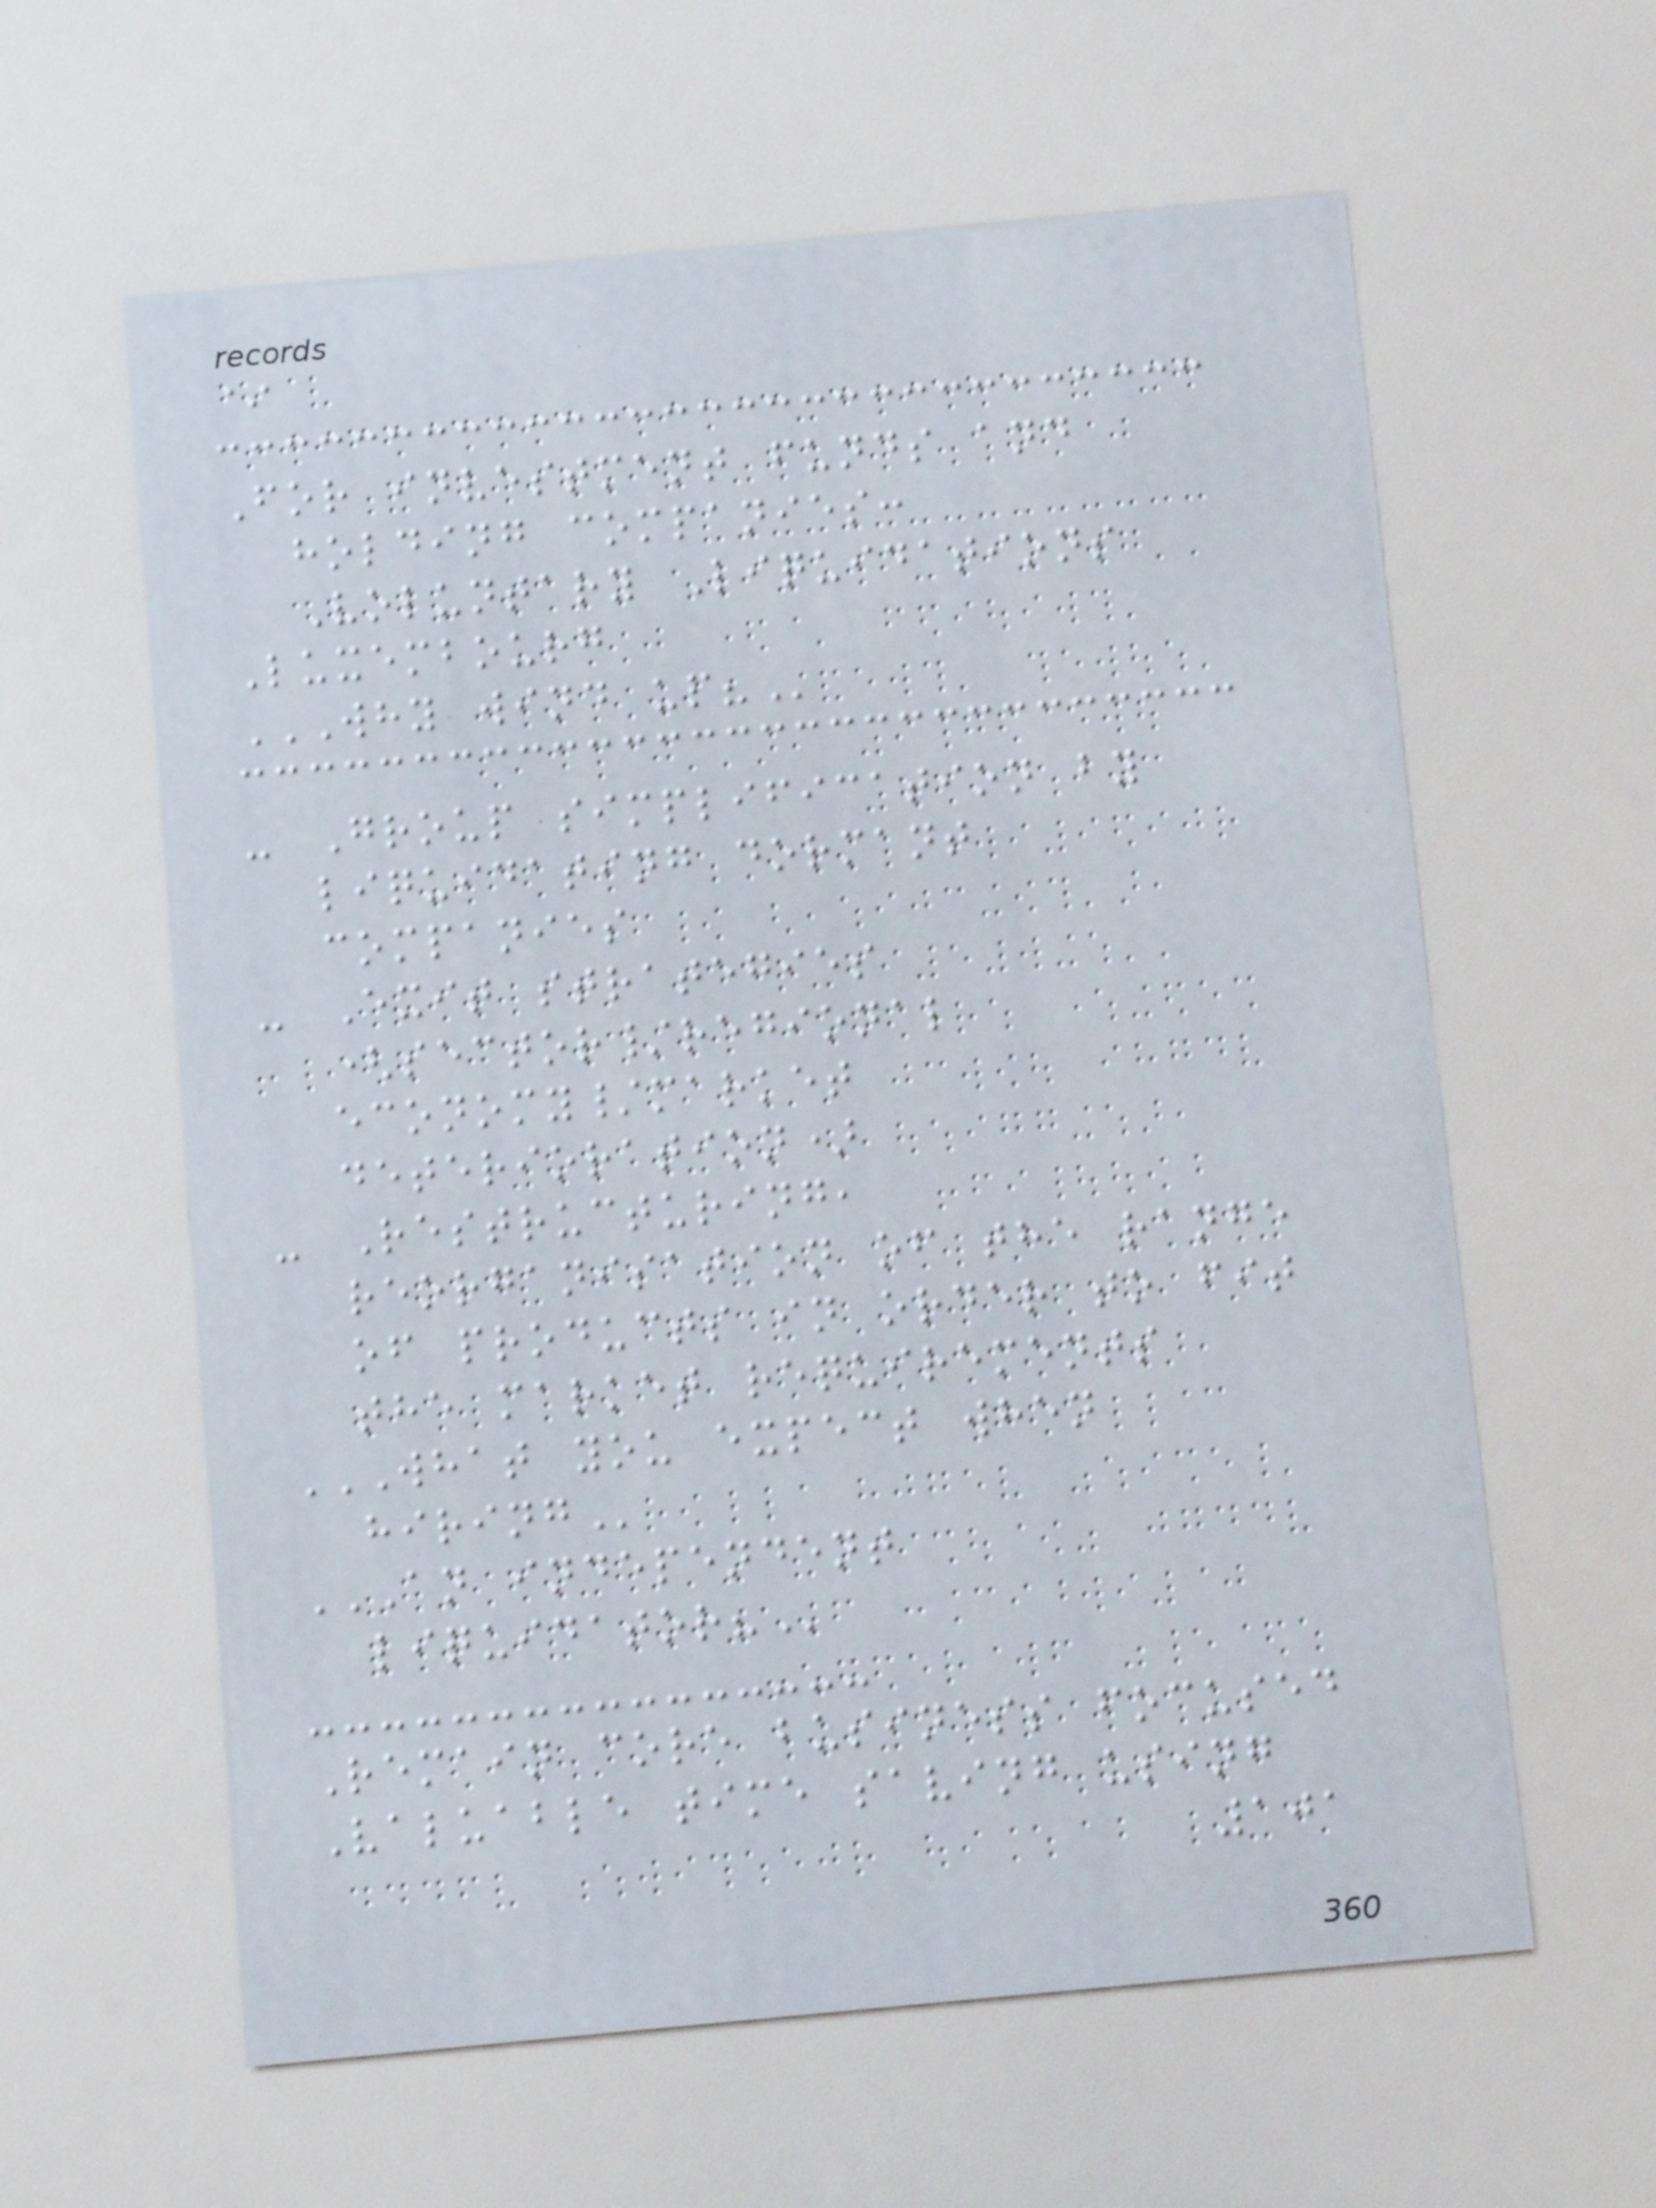*
For investment funds and
holding companies:
Voluntary Liquidations
Luxembourg
WHY WIND UP?
- Group simplification by
liquidating dormant
companies
- Exit strategies
(sector/regional
economy/market
deterioration)
- Restructuring,
reorganisation of the range
of products in order to fit
the market requirements
WHAT YOU EXPECT WHEN
HIRING
AN INDEPENDENT
LIQUIDATOR?
Remain core business focused
Valuable time saving using
101
